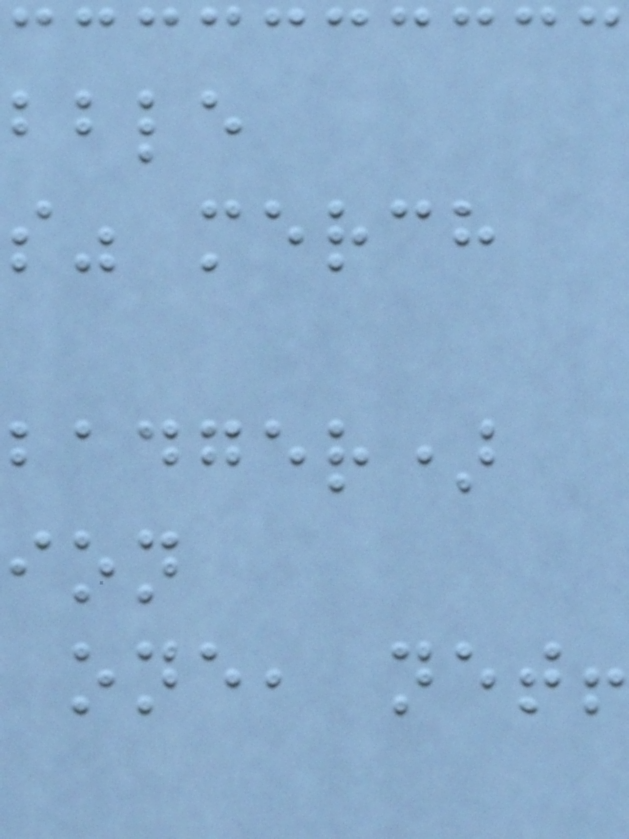s" merch
badger)
one, net!
